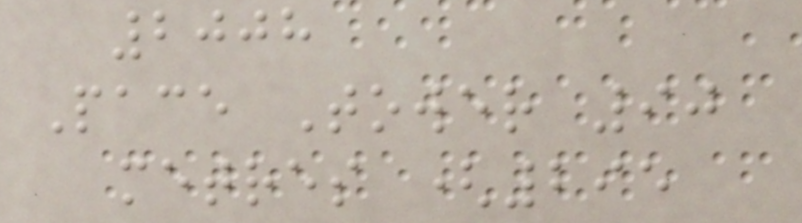2008
Pace Tower 90
metres (295
